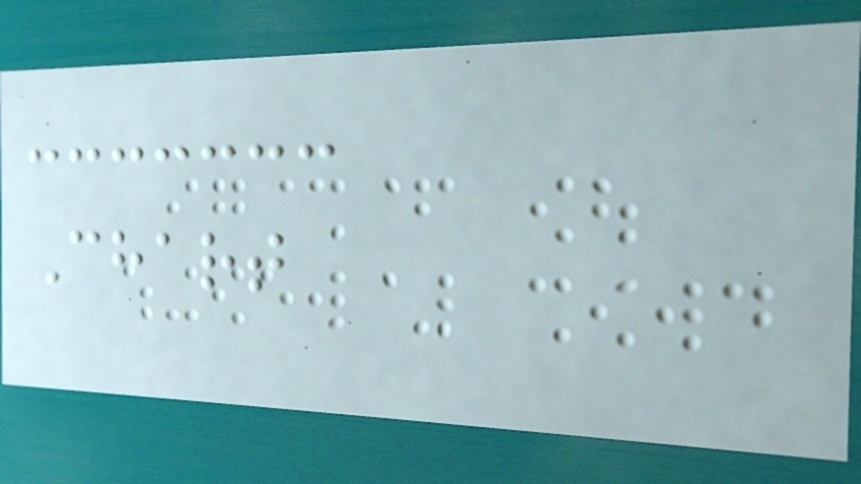Chart
